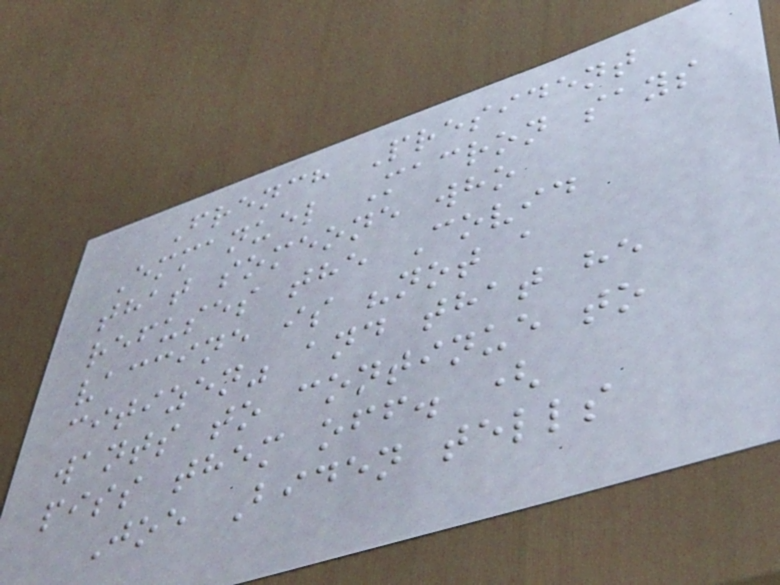French President
Emmanuel Macron says
that someone who
refuses the Covid
vaccine is "not a
citizen" and that he
wants to continue to
piss them off. (
Joe Biden tells
